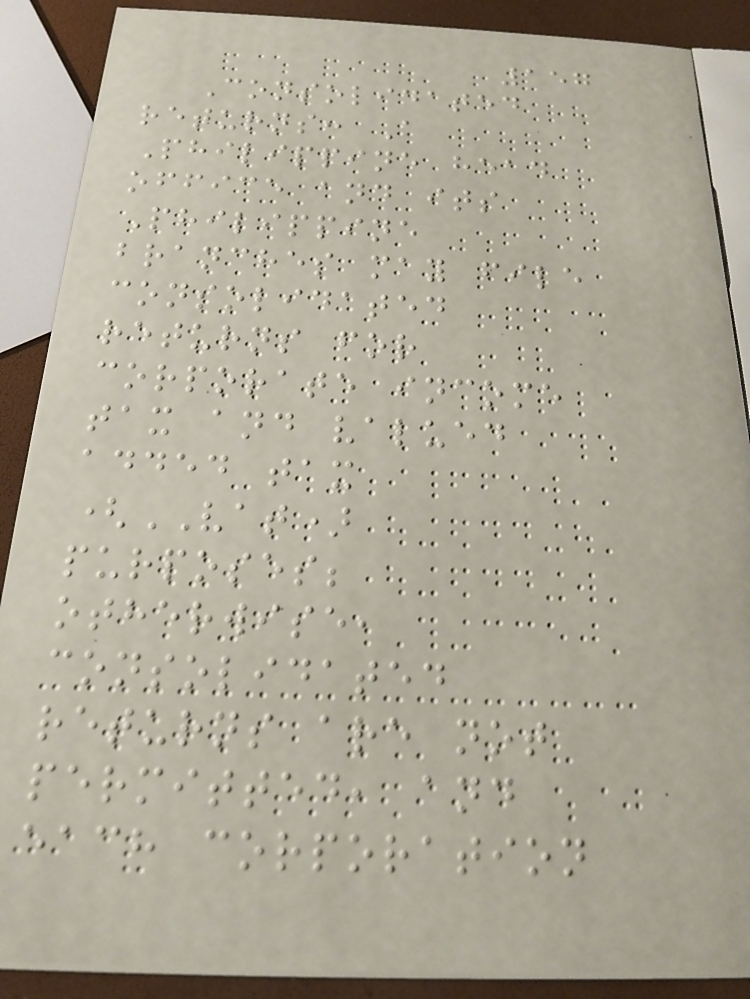157
Consolidated
returns: A
Philippine head
office and its
Philippine
branches may file
consolidated
returns for
corporate income
tax and valued
added tax
(VAT)
purposes;
otherwise,
consolidated
returns are not
permitted, and
each corporation
